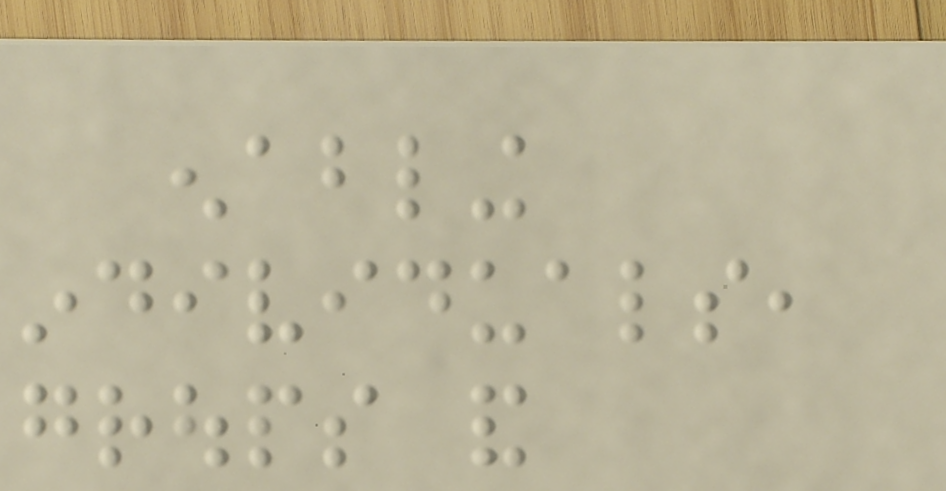enabling
individuals,
groups and
